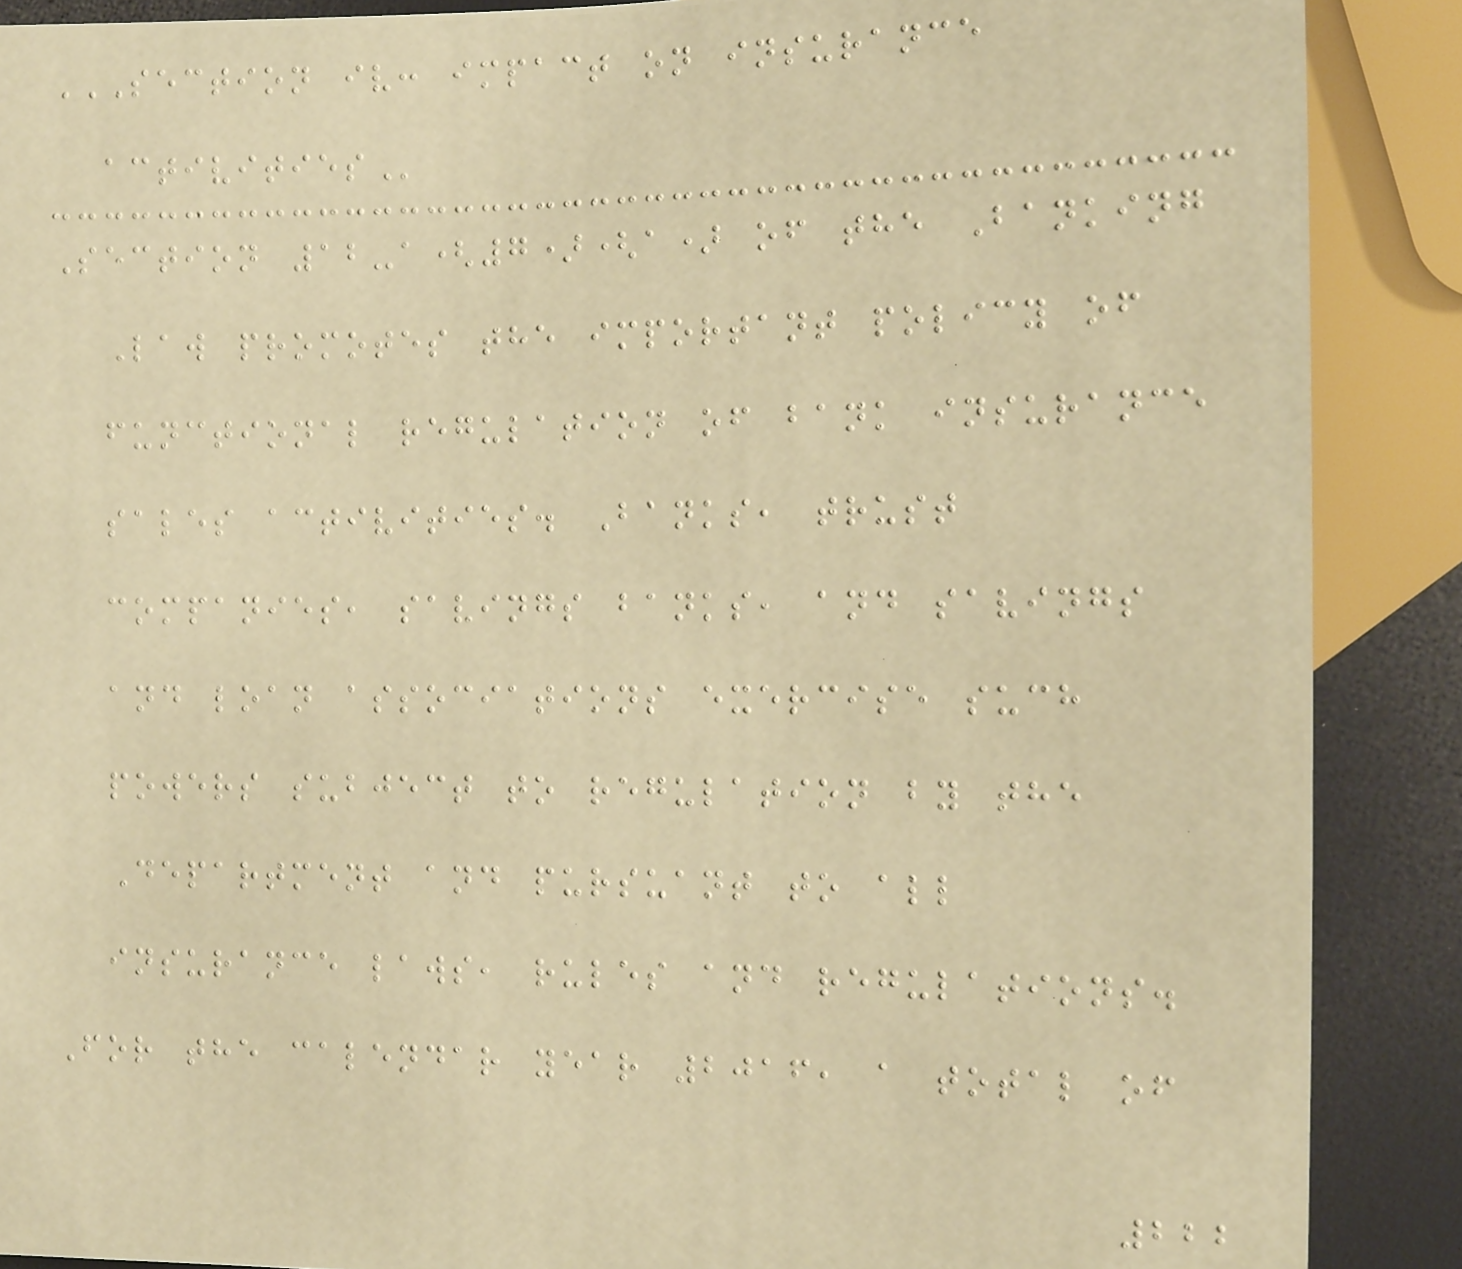SECTION IV: IMPACT ON INSURANCE
ACTIVITIES
Section 12-a(7)(a) of the Banking
Law promotes the important policy of
functional regulation of bank insurance
sales activities. Banks, trust
companies, savings banks, and savings
and loan associations exercise such
powers subject to regulation by the
Department and pursuant to all
insurance laws, rules and regulations.
For the calendar year 2016, a total of
222
